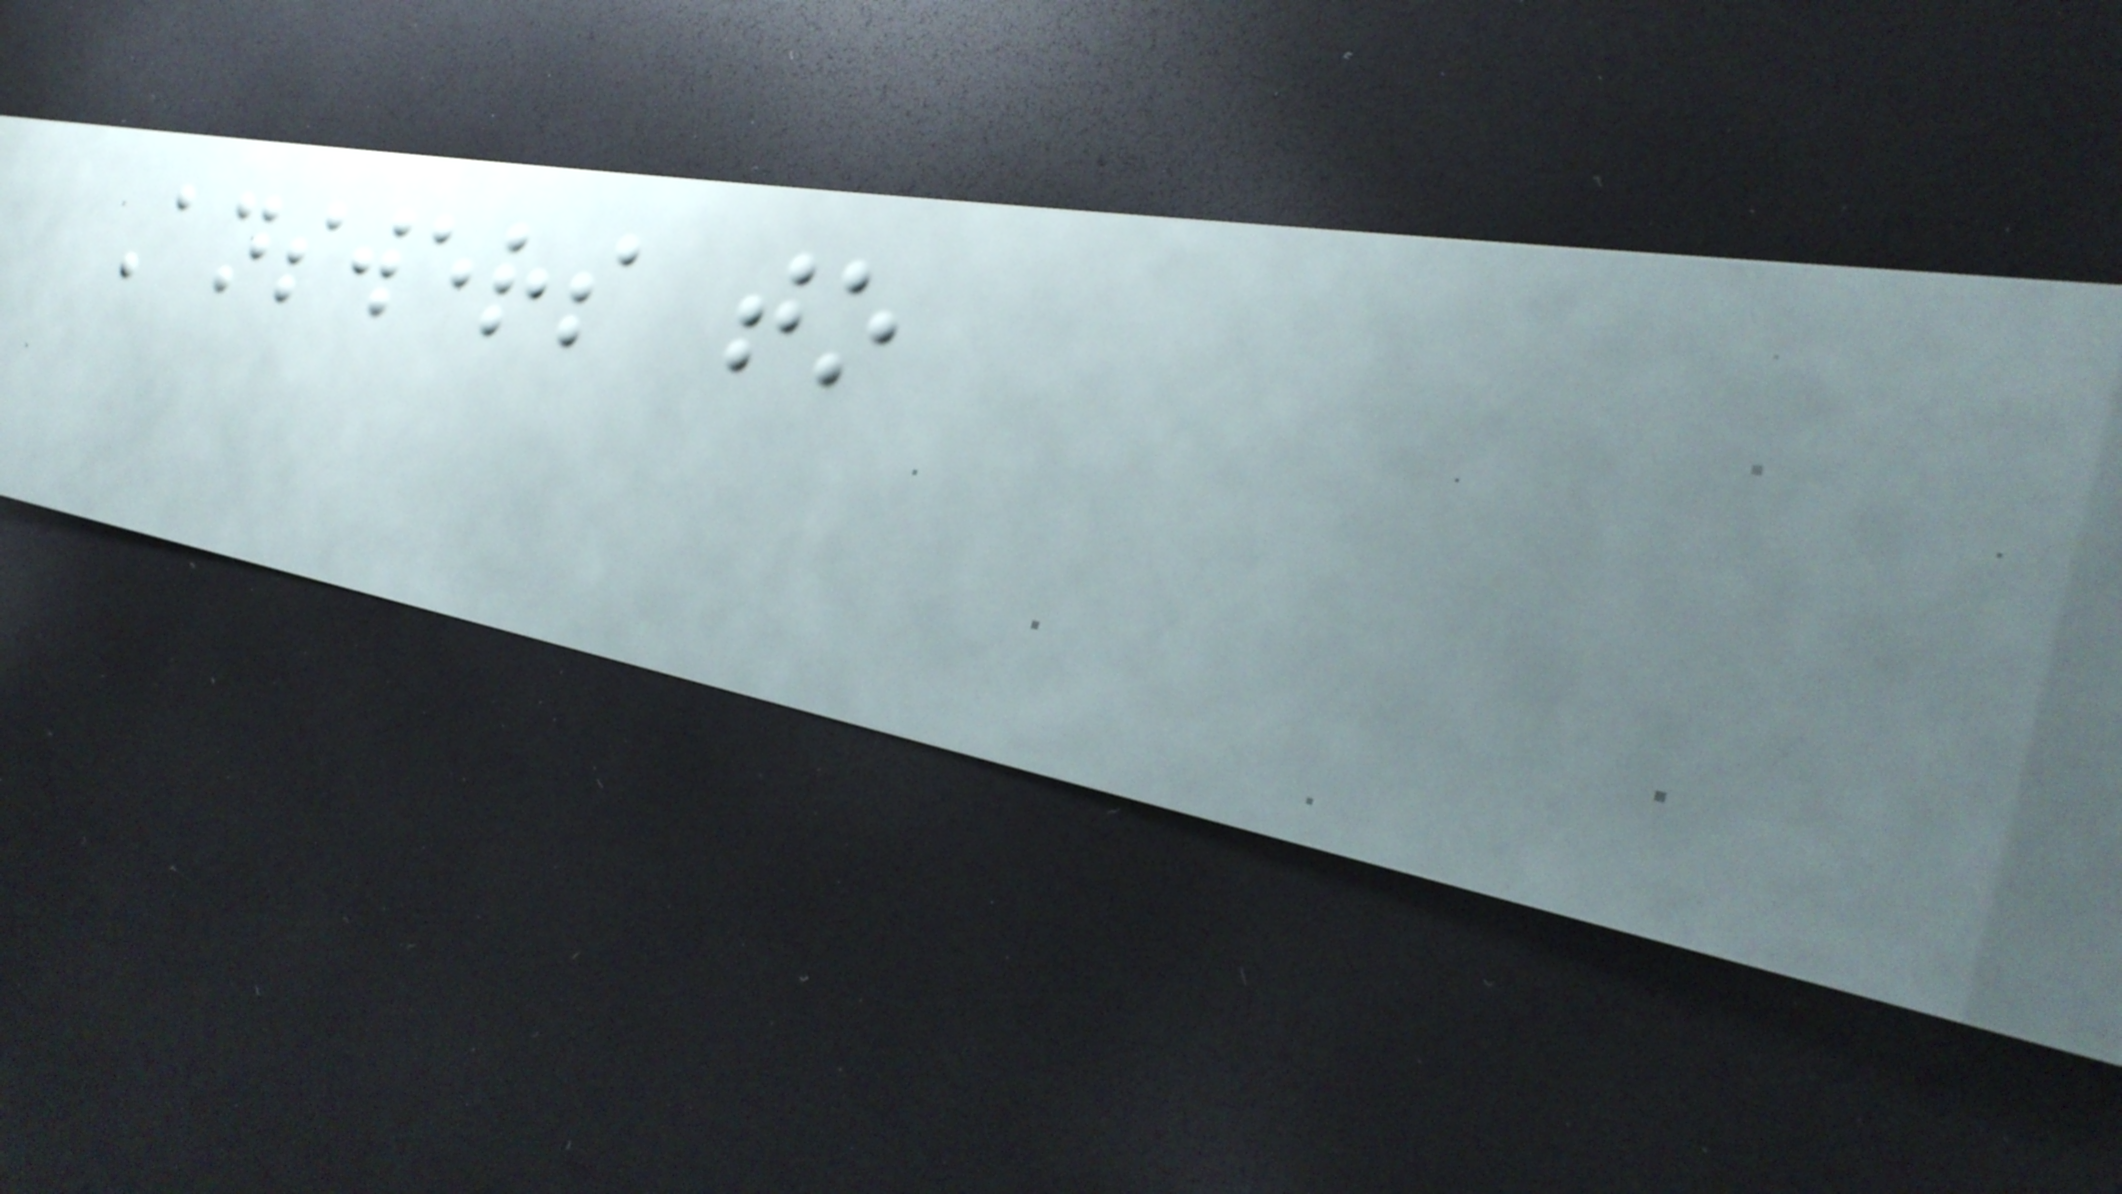Answers to
